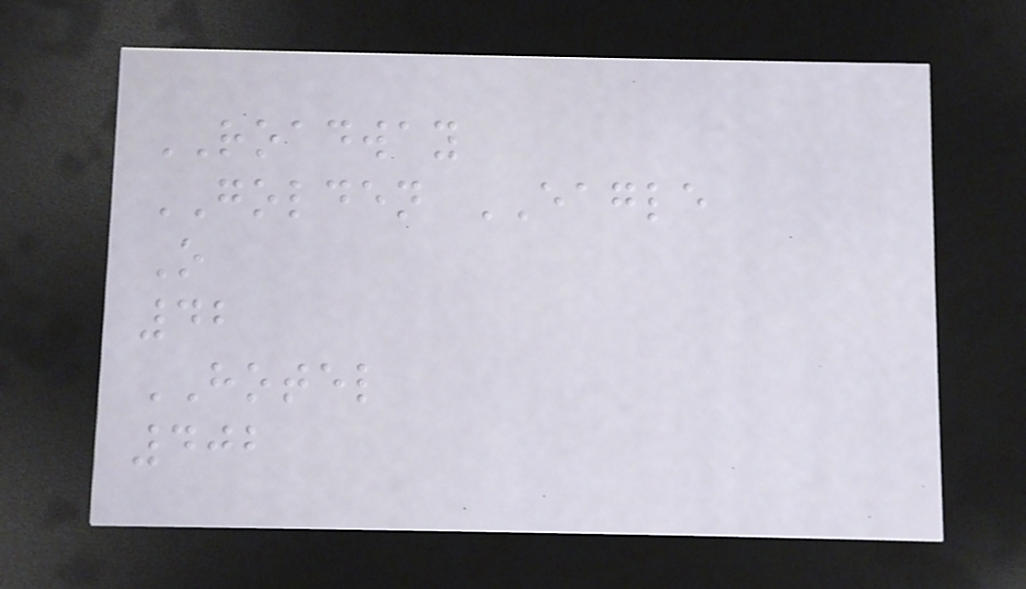ROADWAY
GOLDEN EAGLE
O
42
HOTEL
402
